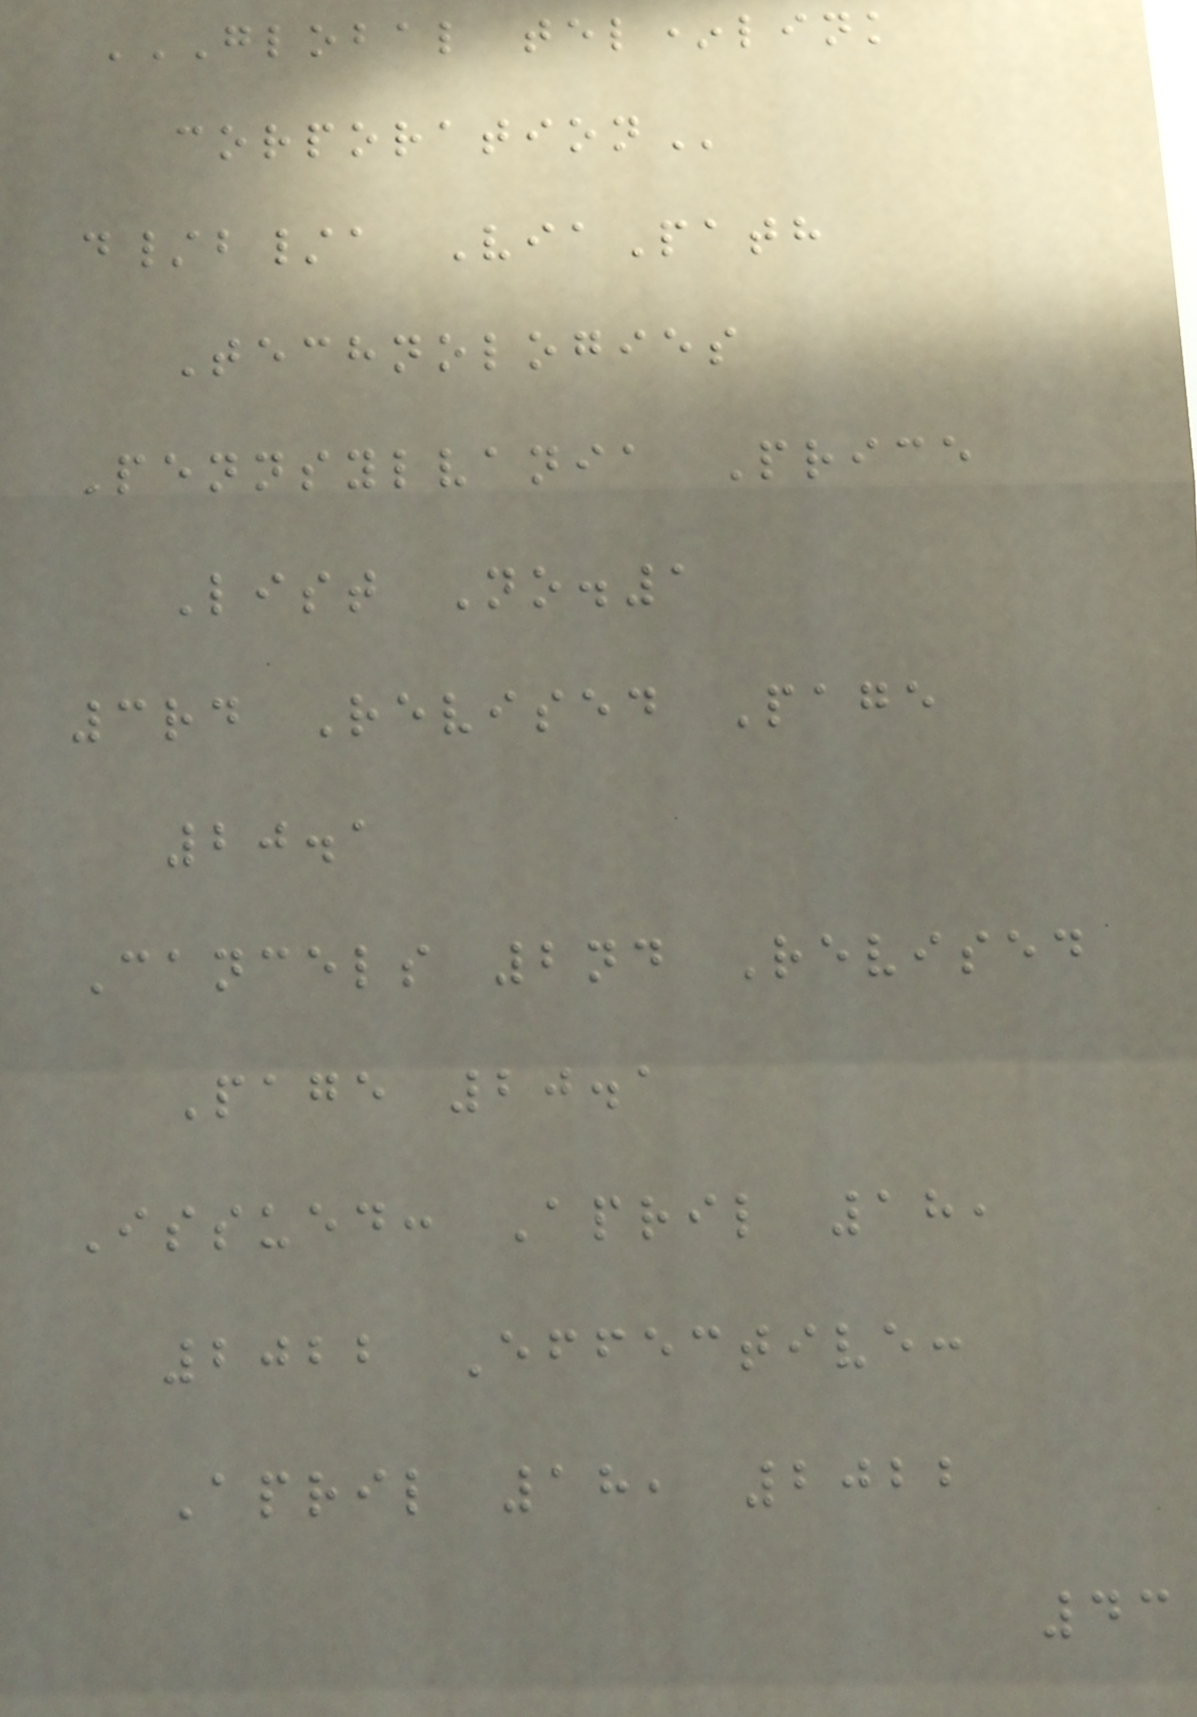GLOBAL TEL*LINK
CORPORATION
d/b/a ViaPath
Technologies
Pennsylvania Price
List No.1
3rd Revised Page
20.1
Cancels 2nd Revised
Page 20.1
Issued: April 18,
2022 Effective:
April 18, 2022
43
